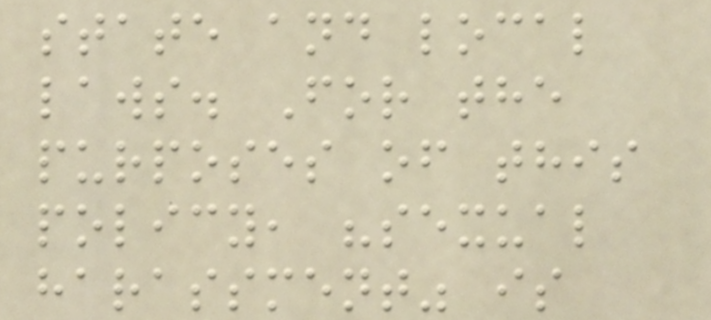state and local
laws. For the
purposes of this
policy, "sexual
harassment" is
